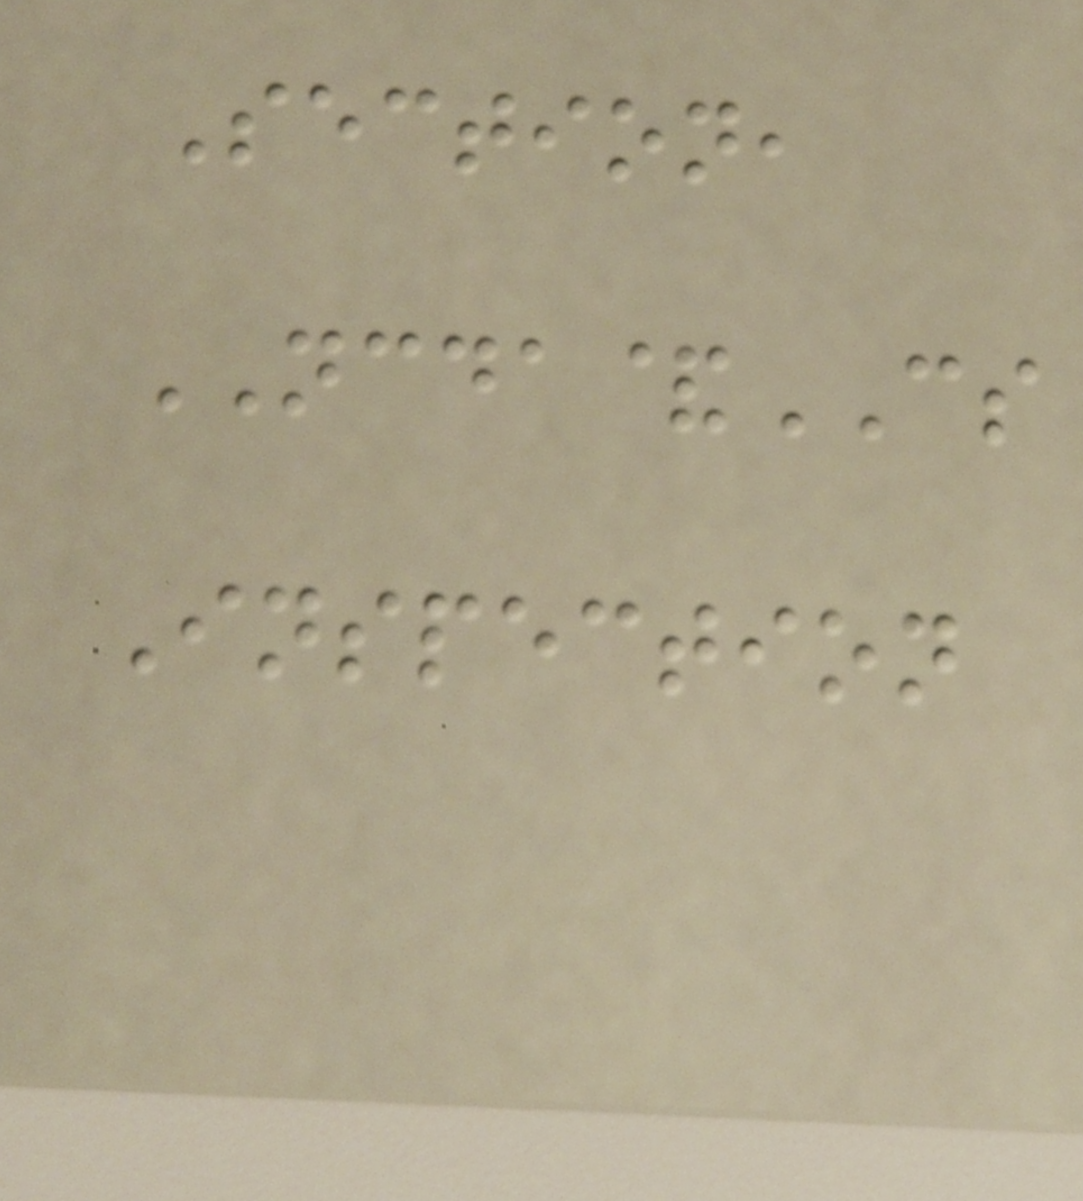Section,
NCDA&CS
Inspection
